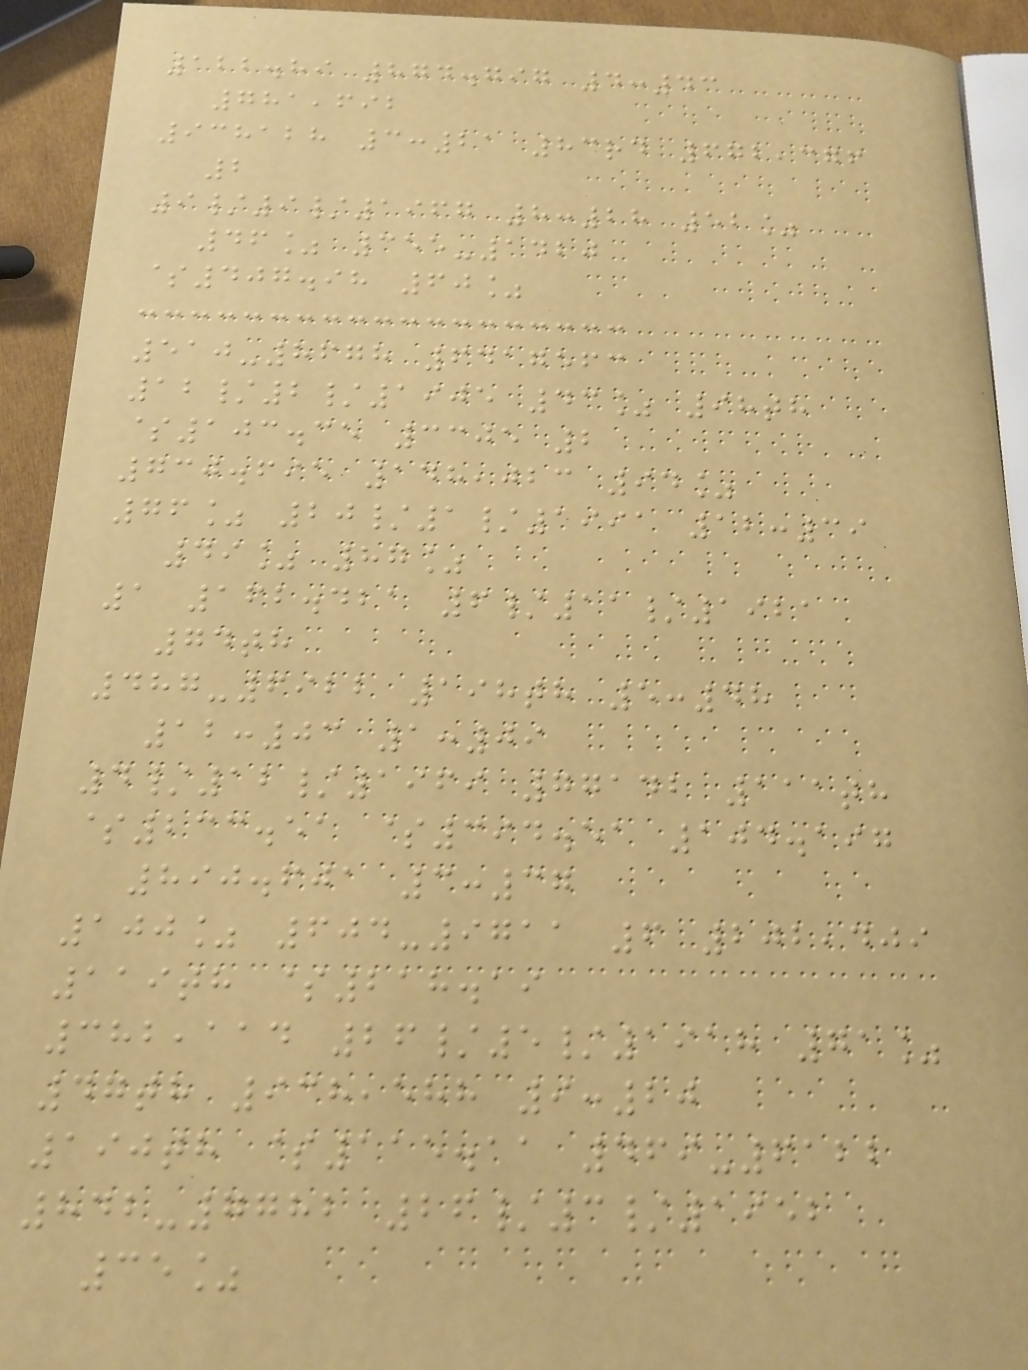122.89 874.797 4:43
781,692
938128 3:21 83rd 672,376
2
9/9/1967 8:28 52%
46% 355-1420
$407.98 60%
510-8678 6417563
12/2/1905 43% 98th
$103.35 3305 2
730.695 148,023 94%
76% 20/1/1991 12:39
49% 87%
1 162.421 6/11/1921
74th
487-6922 198th 5:48
12:03 1:09
4/12/1969 77142 111th
$233.51 $394.51 104.197
890.601 3:37
100% 604-9711 6 202,409
119th $218.19
382,114 26/5/1918 71%
47th 938,588 9:20
190th $115.11 469-6122
842-7782 26/3/1952
35%
